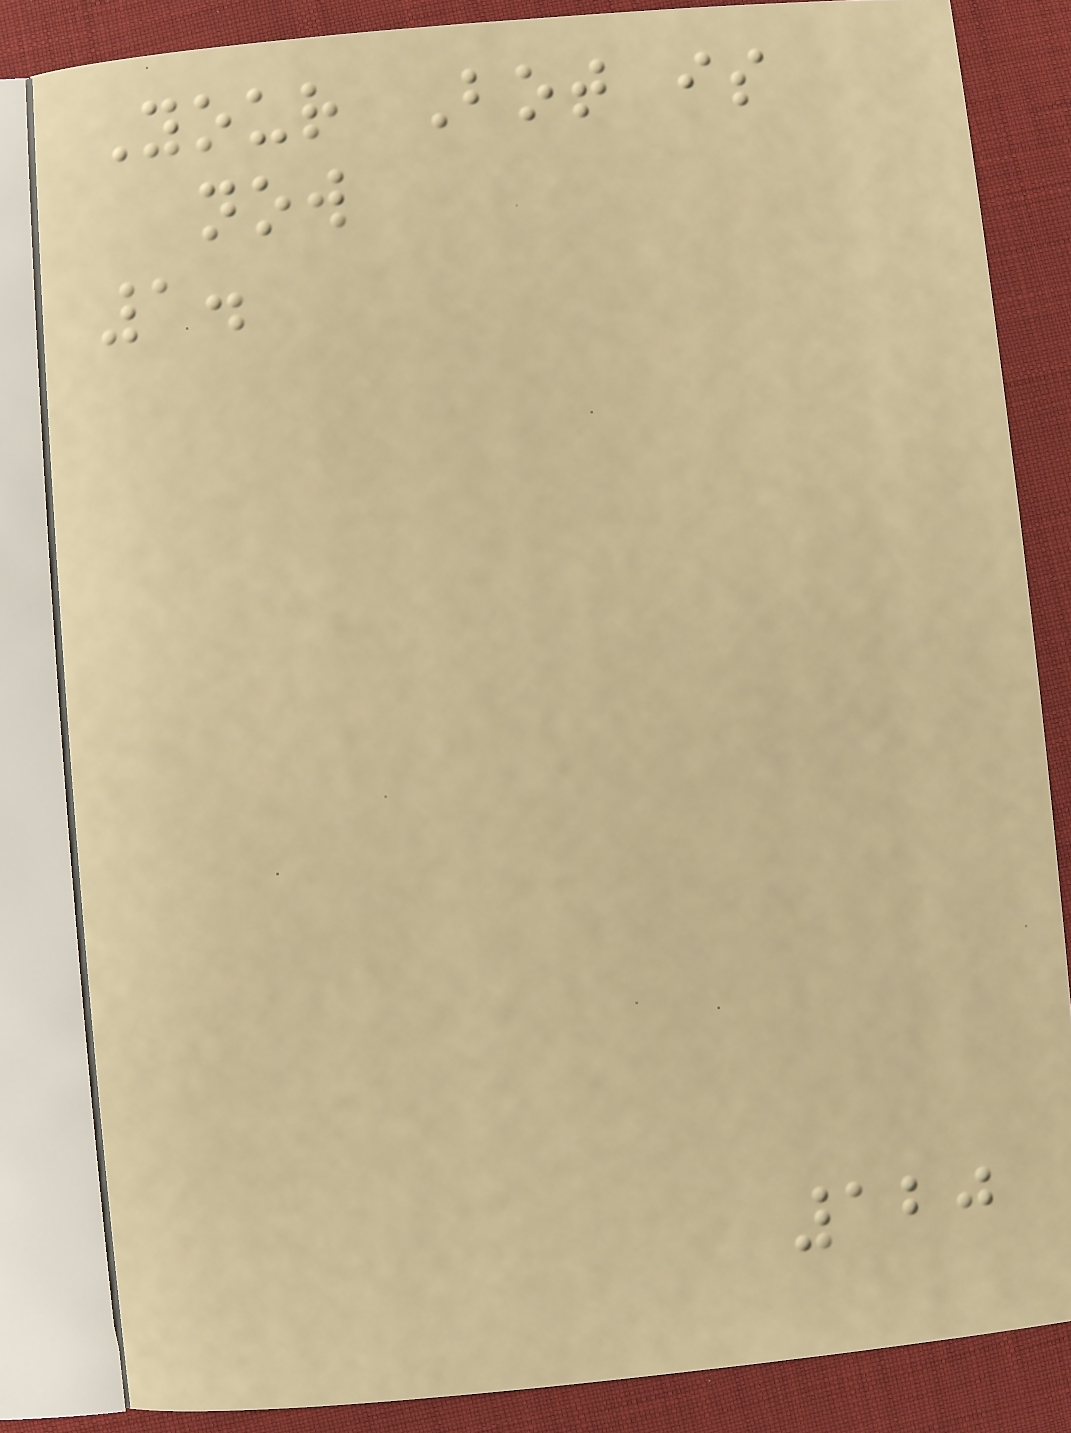Your Bot is
now
1.
120
